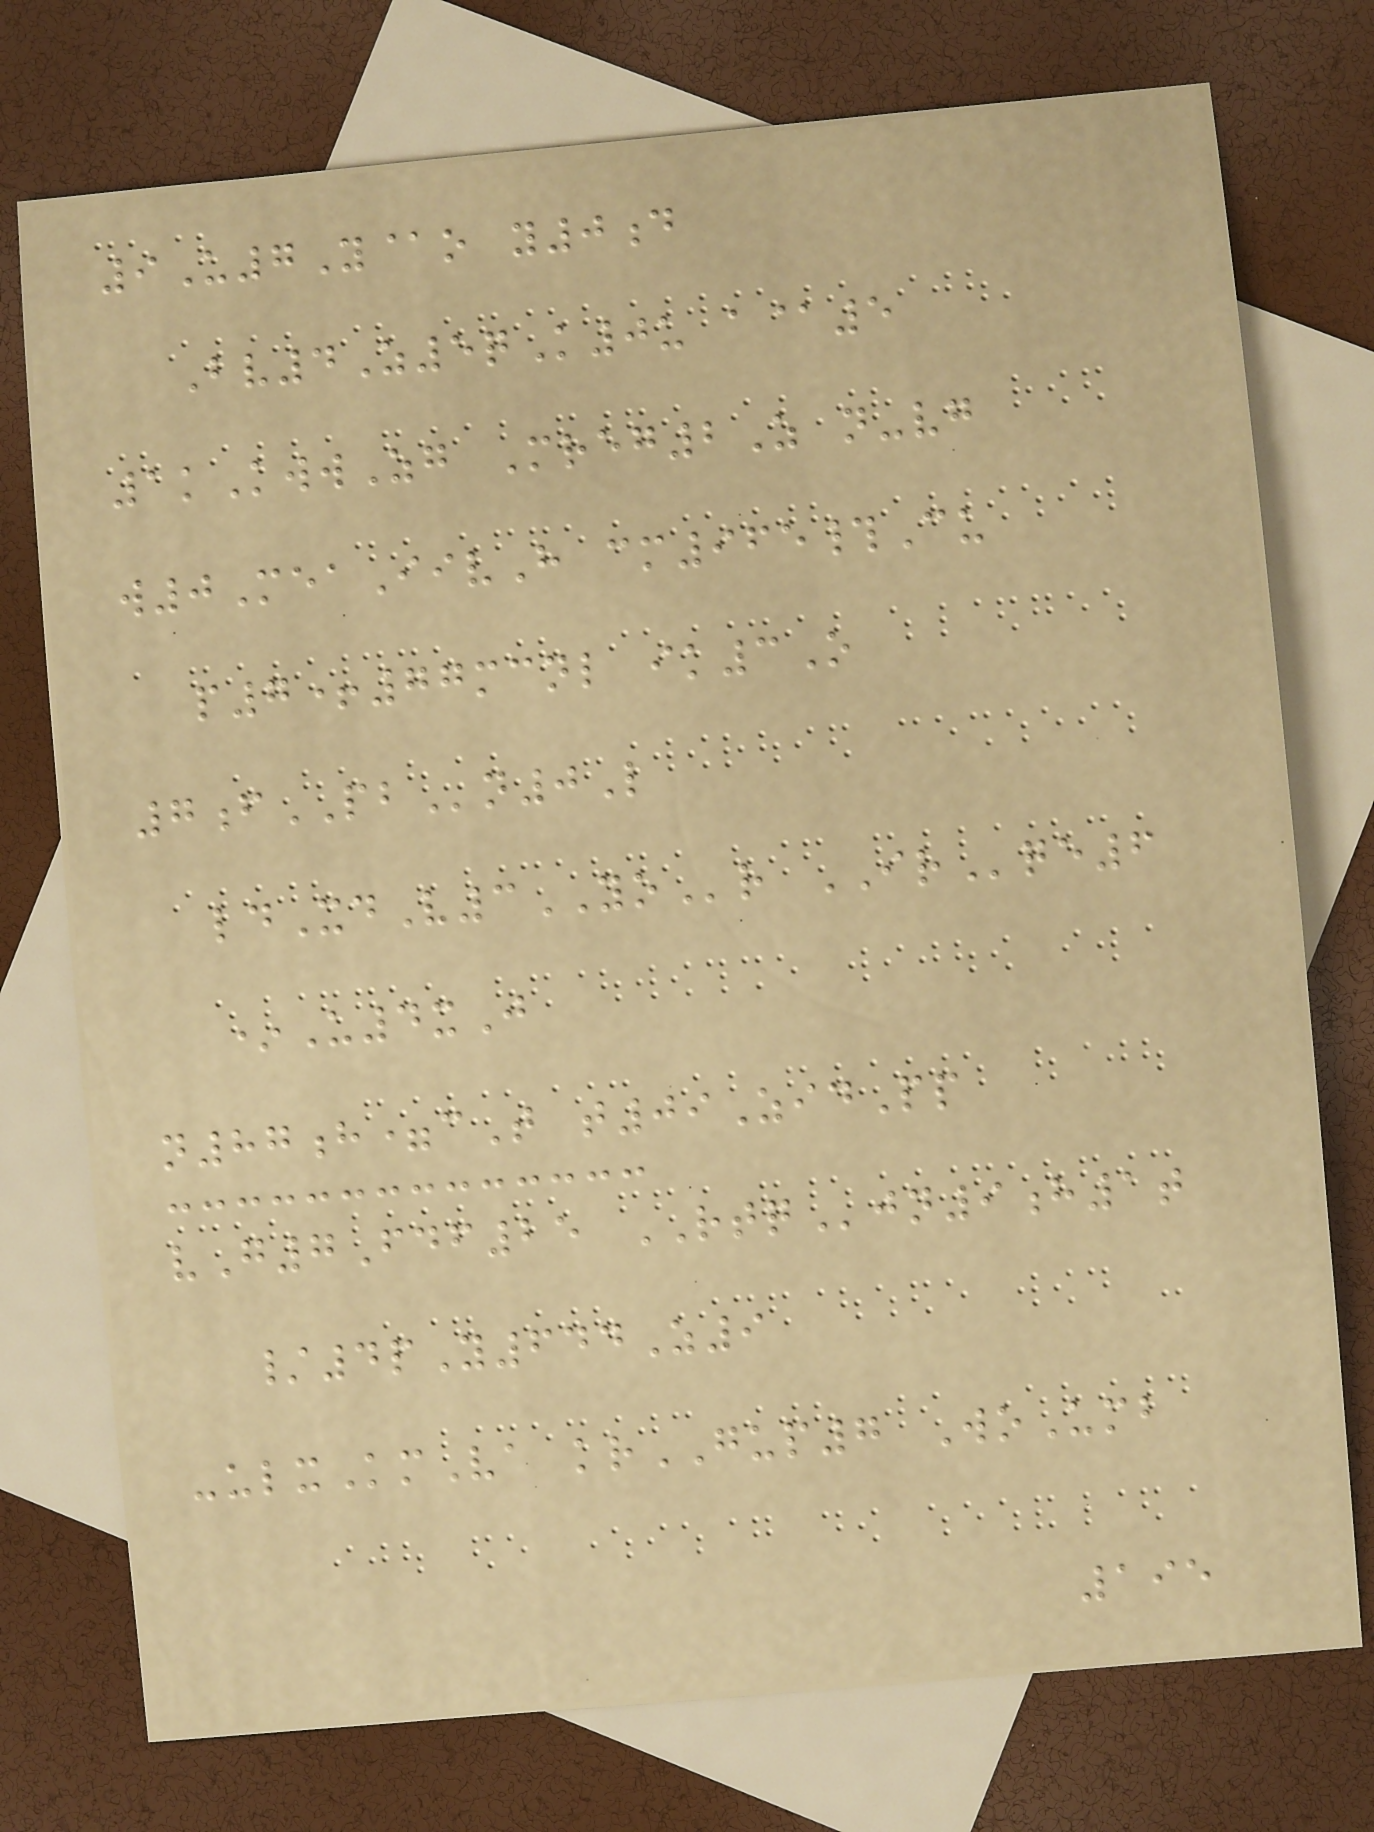9U7Y@o y0d
Bv4Z5qK0u a@5
1kKwwZg Mreg2Z n-vg
w0MeaIivH cm965#Cu
p7+77mcnl ik3O
7fPBn0L
ldXdV3YOr IRqe6
*U4xJ
n87h=cT t09ZidPp
vG7Fdf25 RTQjn9h1t
/4pY644Z9
-ulxKmVa krGUP7 WoUmb
195
